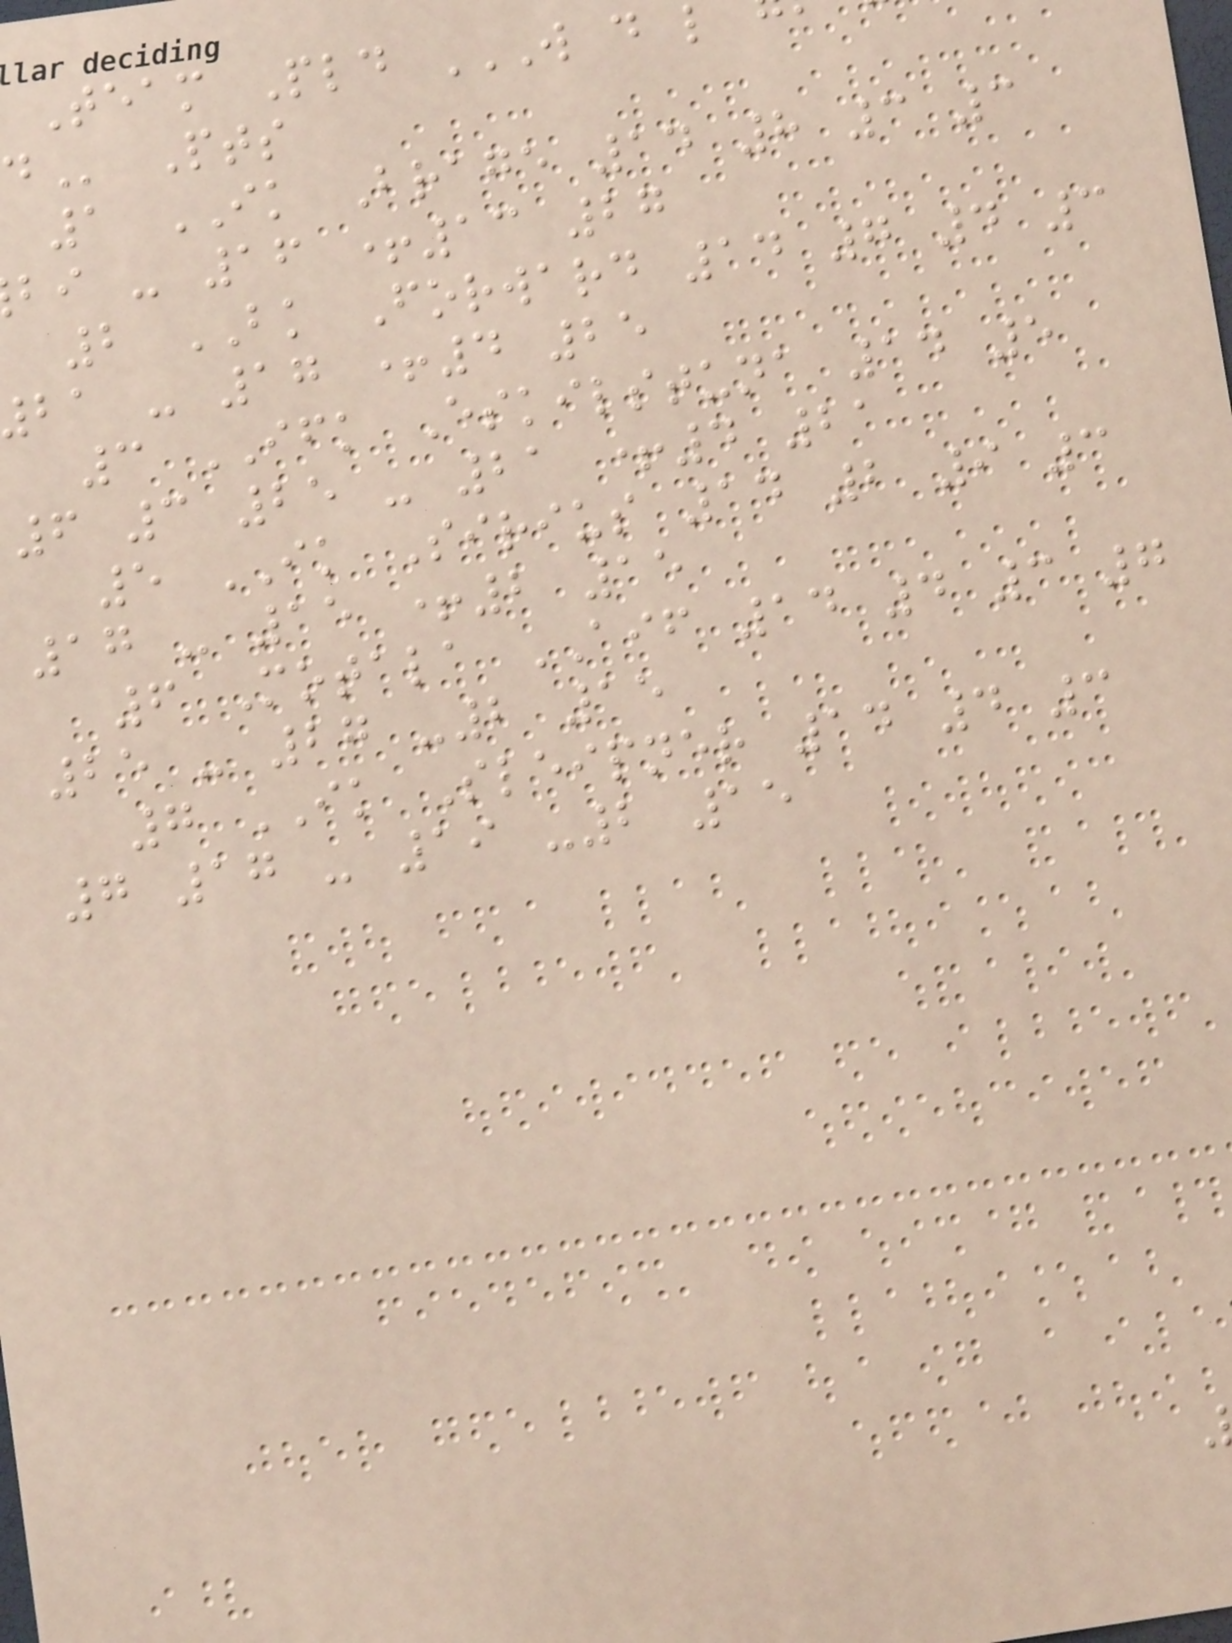Pts
1 IK Brage 14 8 3 3
bi - 16 +13 27
2 BK Forward 14 7 4 3
ba - 17 +4 25
3 IFK Eskilstuna 14 5
6 3 25 - 21 +4 21
5 IK Sirius 14 2 9 3
17 - 15 +2 15
6 Motala AIF 14 4 3 7
25 - 27 -2 15
7 IK Sleipner 14 4 3
7 17 - 19 -2 15
